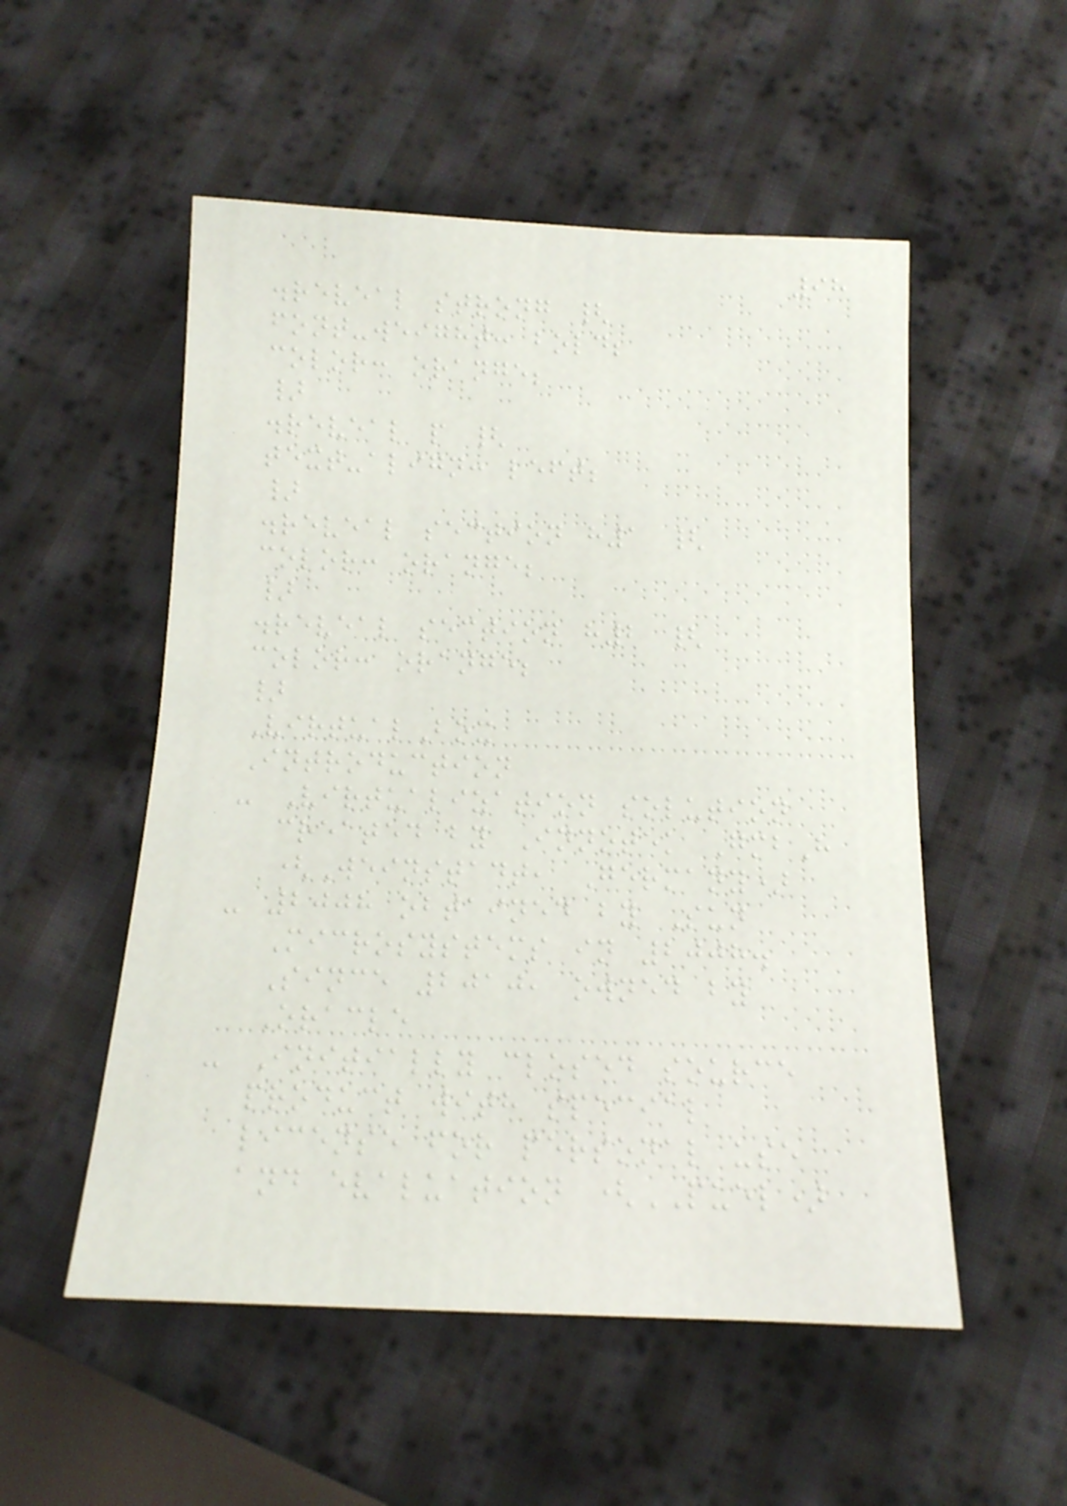98
.reveal strong {
font-weight: bold;
color: orange;
}
.reveal p {
text-align: left;
}
.reveal section h1 {
color: orange;
}
.reveal section h2 {
color: orange;
}
VirtualBox
Introduction
- Virtualization solution
created by Innotek GmbH
(Weinstadt, Germany)
- 2008 obtained by Sun
Microsystems in 2008.
Since 2010, owned by
Oracle
- Initially closed source
product with special
license for personal use
and evaluation (PUEL)
